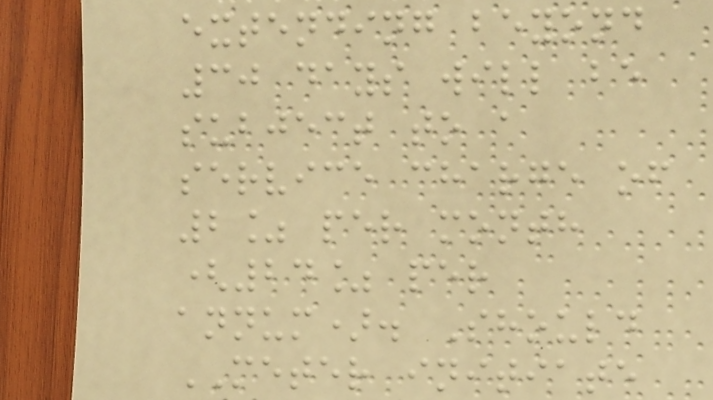extending beyond
30 days will be
subject to a
service charge of
2% per month
(24% per
annum). Should
METER initiate
